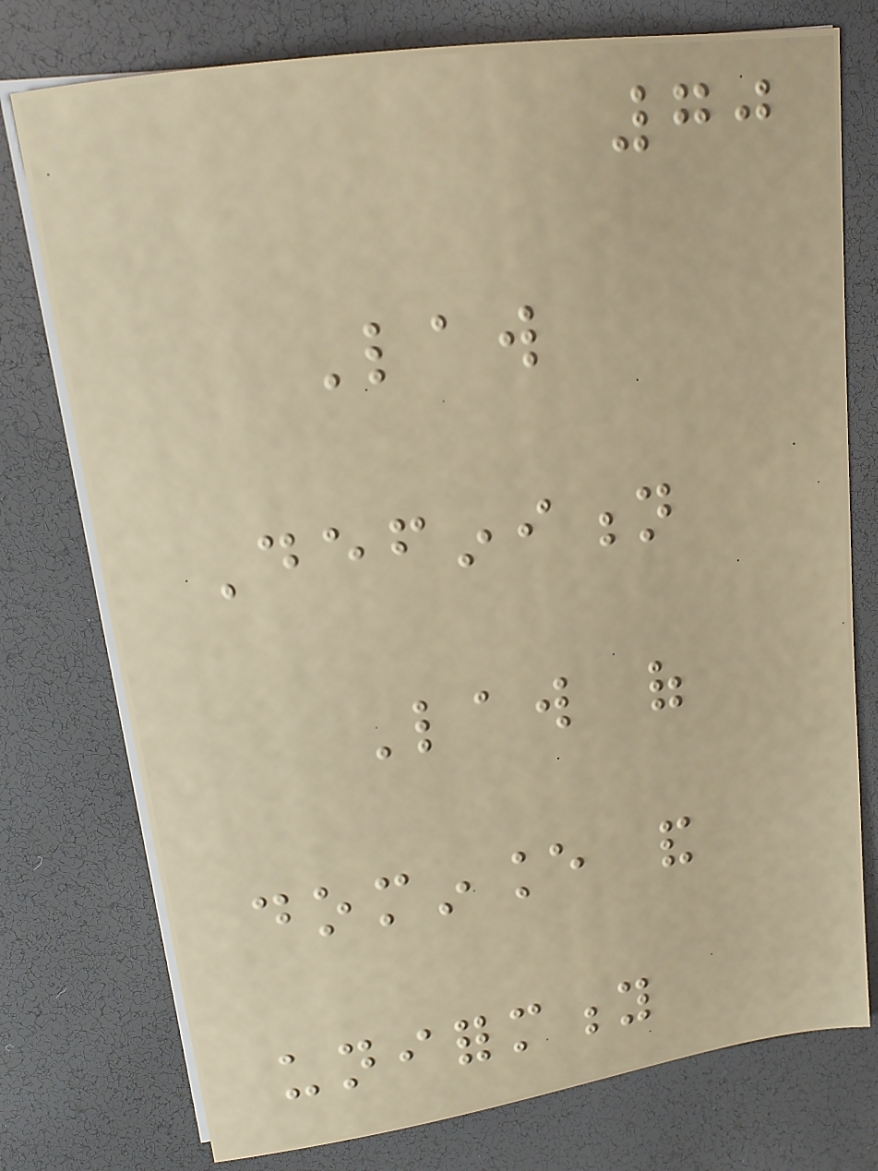70
Law
Definition
Law of
dominance and
uniformity
